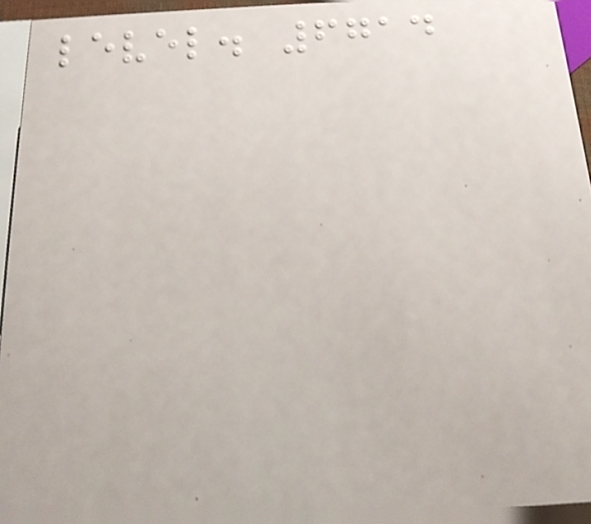level. 6714
